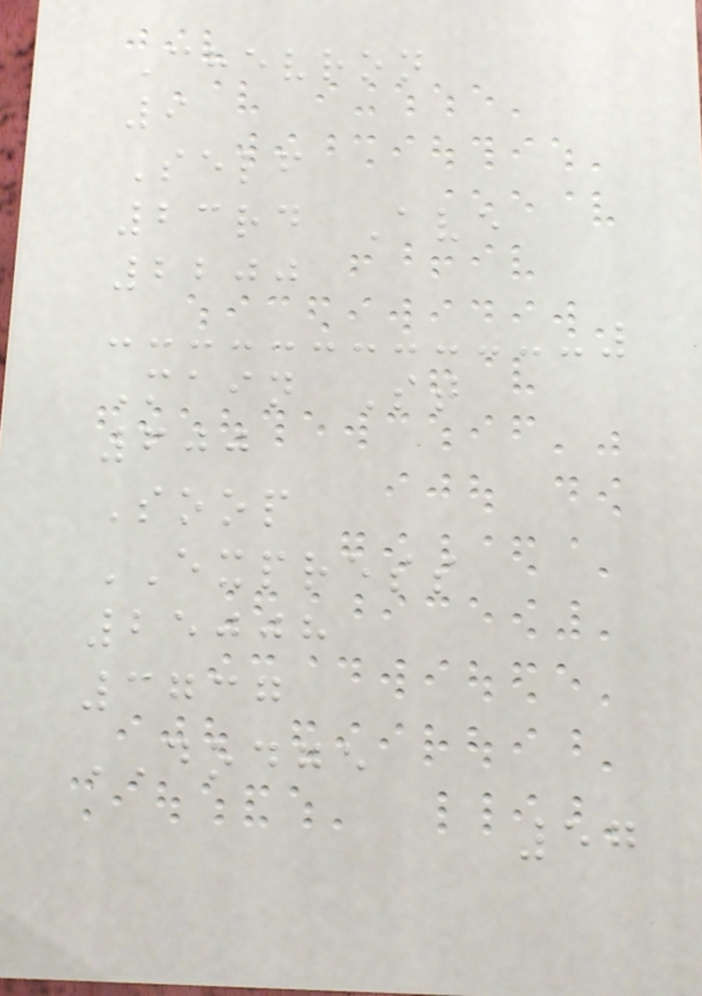Chevron
9
Self
23rd Ave
2200
Main St
600
Soop
EXPRESS
25008
3737
DODGE
57
